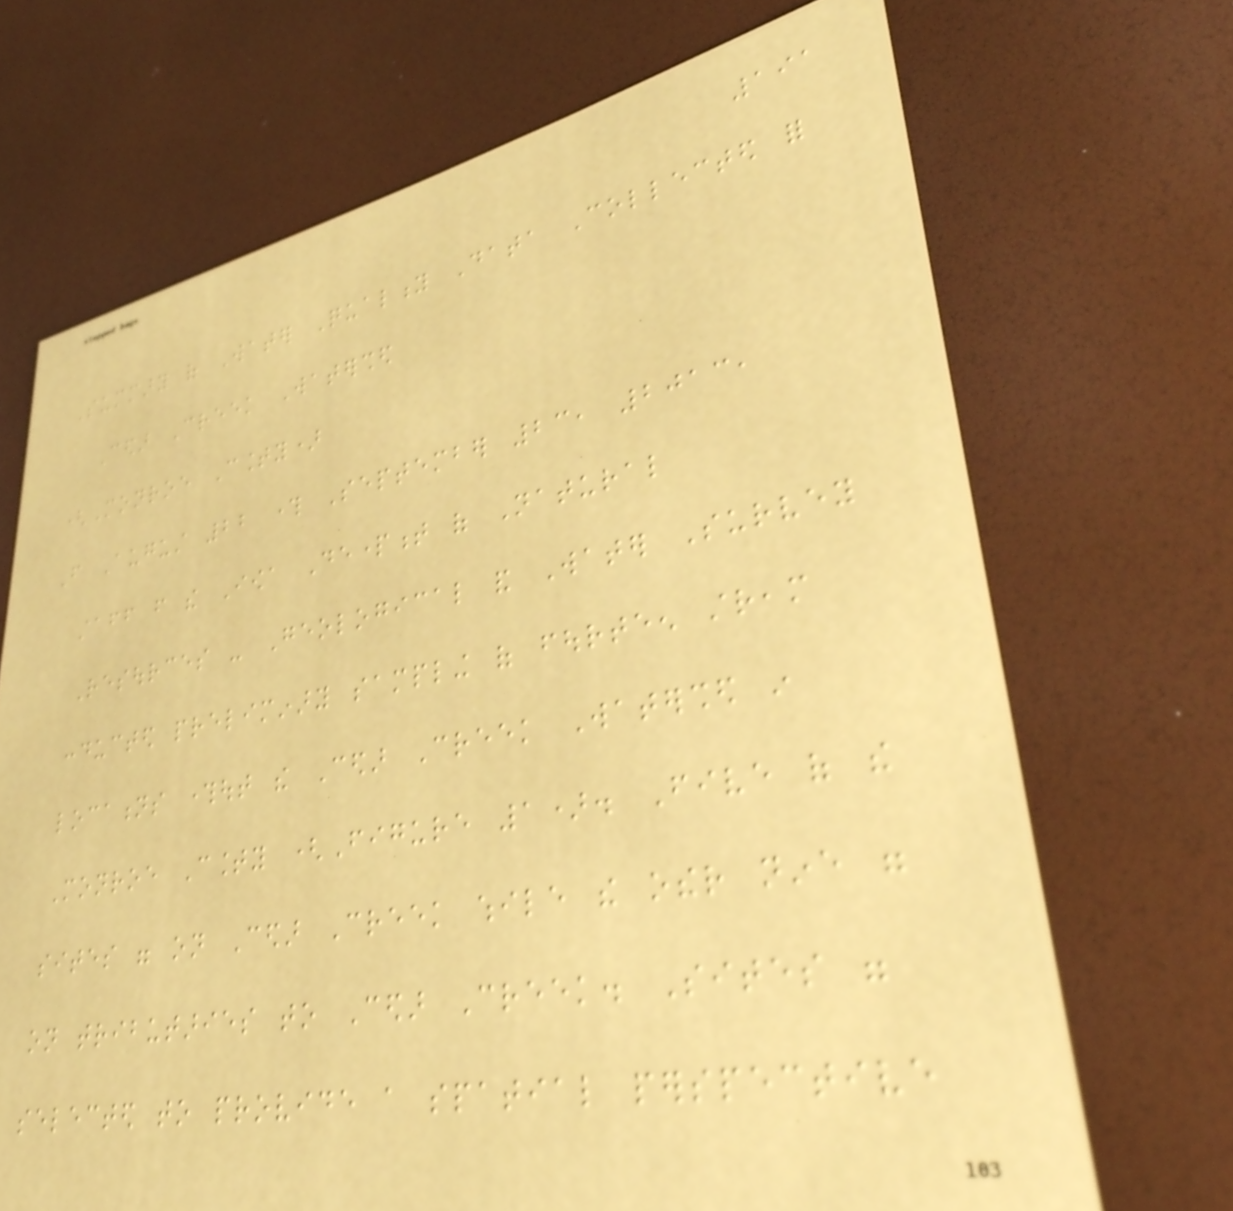191
Summary of Water Quality Data Collected for
Cedar Creek Watershed
(Monroe County)
From August 22 through September 23, 2013,
staff from the Iowa Department of Natural
Resources - Geological and Water Survey
conducted preliminary sampling of fourteen stream
locations throughout the Cedar Creek Watershed in
Monroe County (Figure 1). Five of the
sites were on Cedar Creek while the other nine were
on tributaries to Cedar Creek. Sites were
selected to provide a spatial perspective
